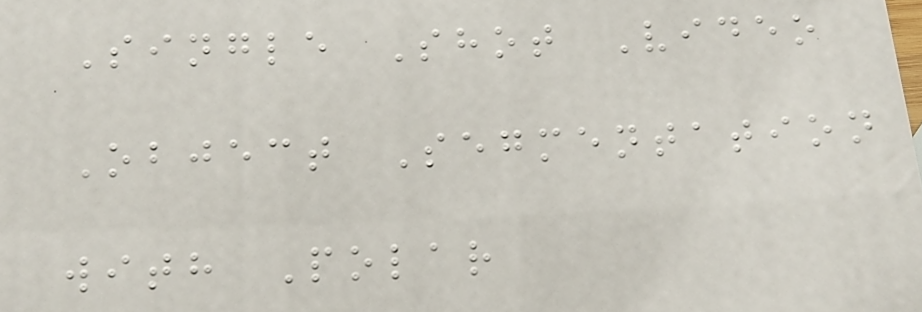Single Shot Video
Object Segmentation
with Polar
